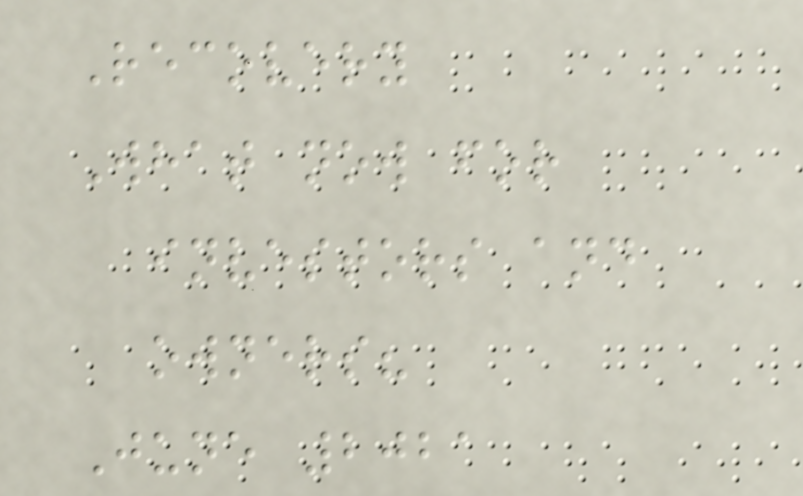Recovery
What now for
investors and
owners?
June 2021
